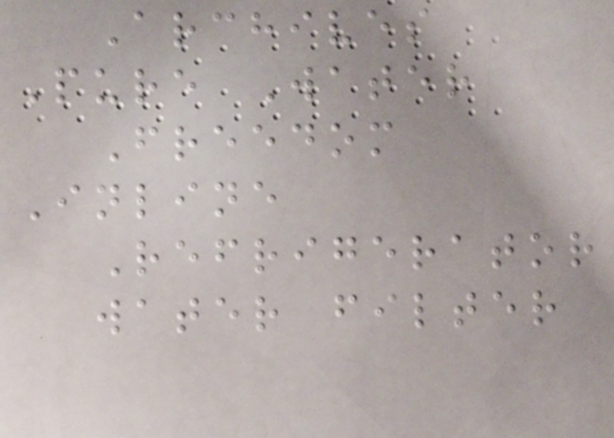Archives
Pure Water
Freedom
Inline
Refrigerator
water filter
